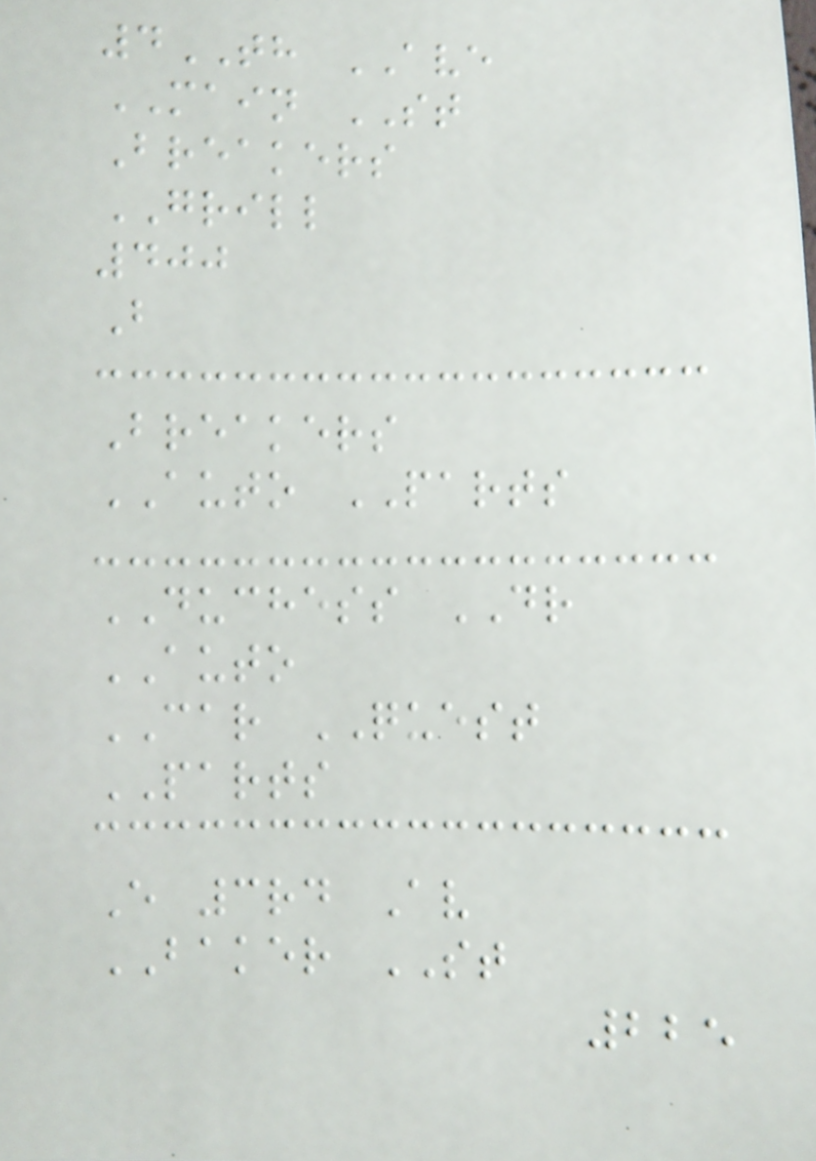4TH AVE
MAIN ST
Breakers
GRILL
400
B
Breakers
AUTO PARTS
DUCHESS DR
AUTO
CAR QUEST
PARTS
E 3rd Av
BAKER ST
225
